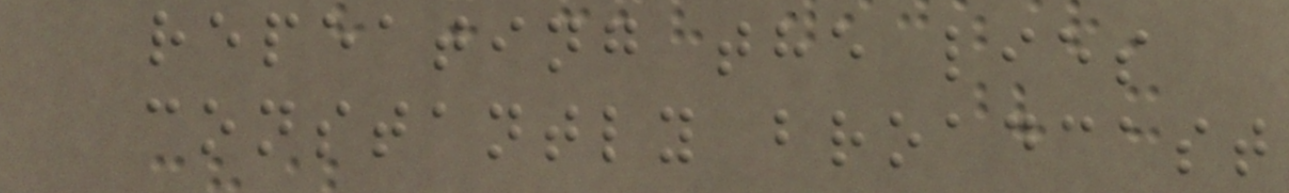repeating the lies
constantly broadcast
